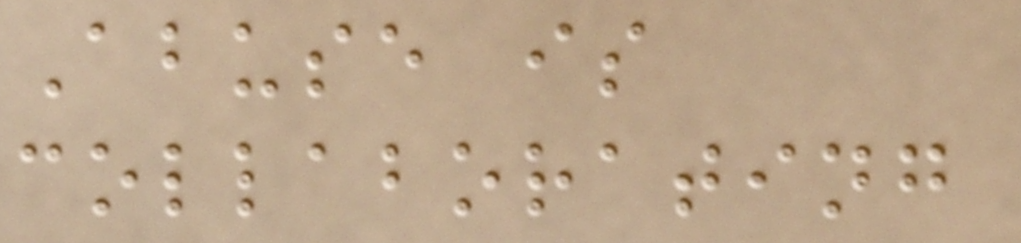Abuse is
collaborating
